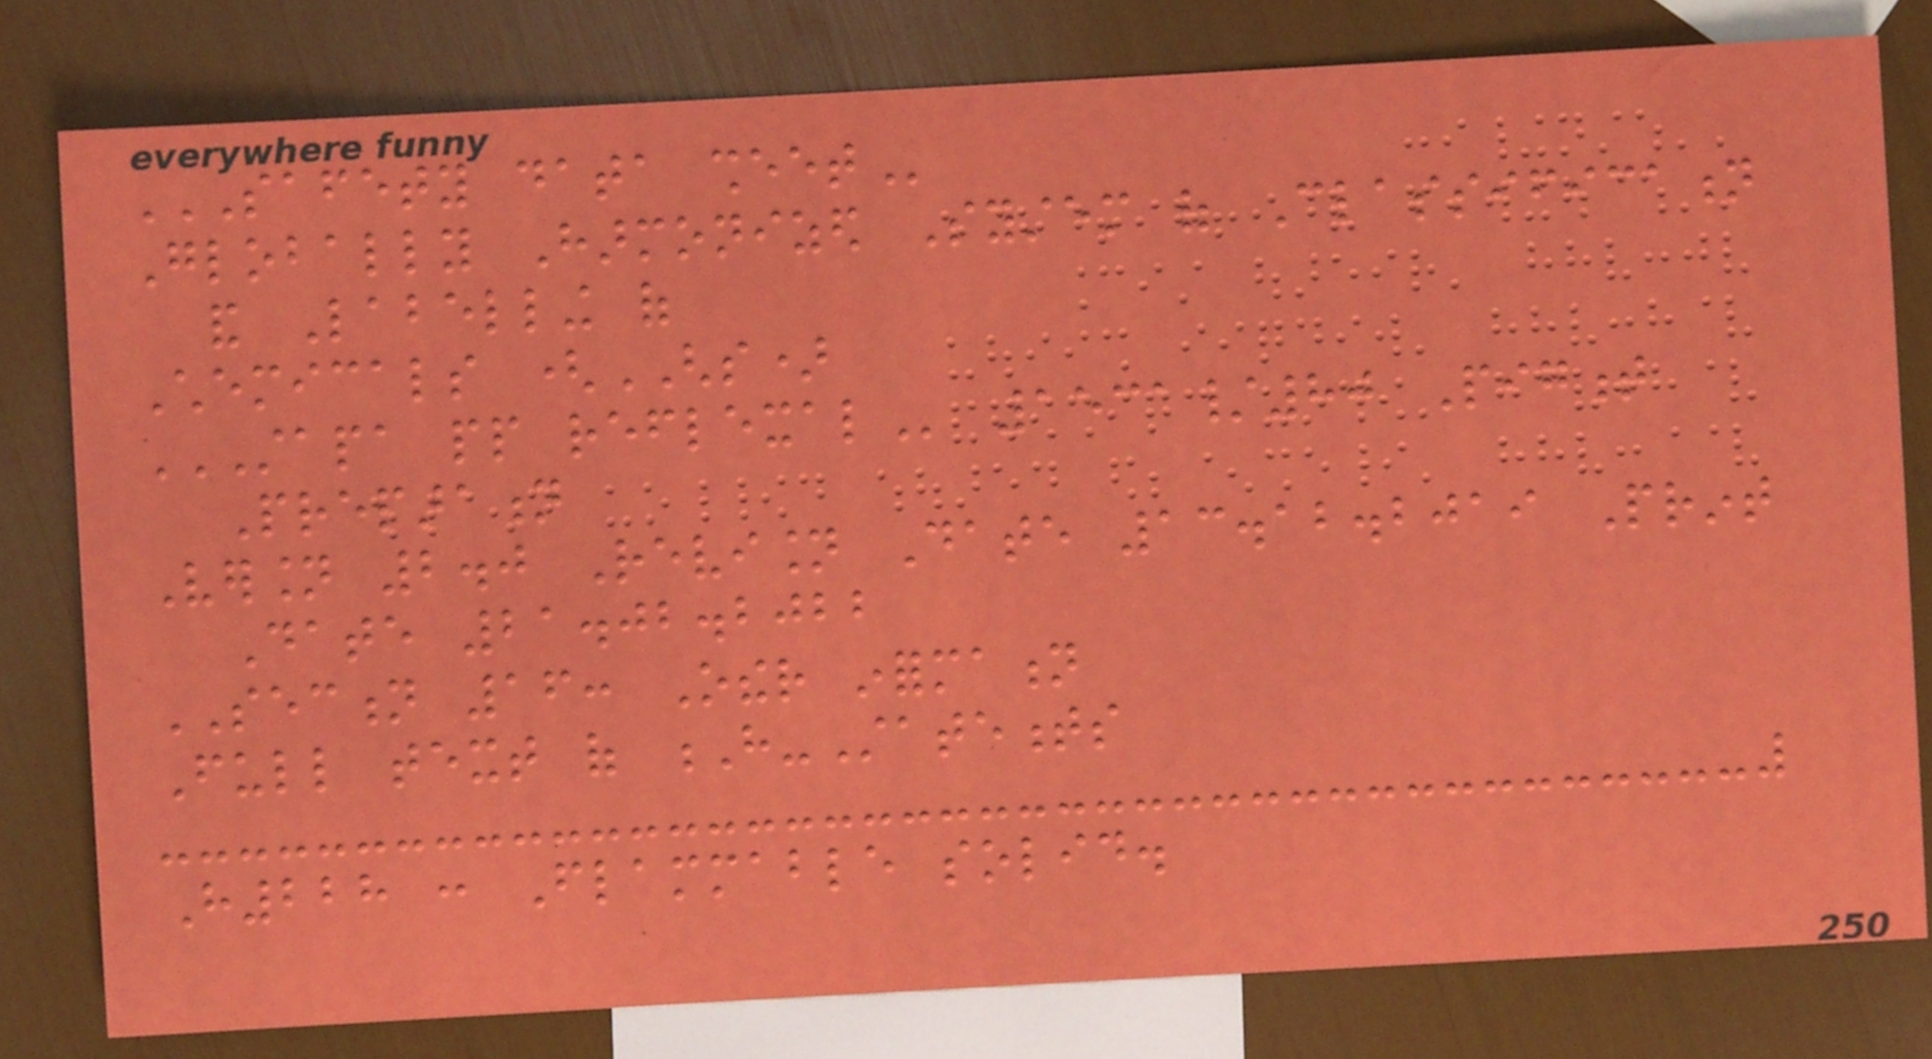SAFETY DATA SHEET
Globally Harmonized System of Classification
and Labelling of
Chemicals (GHS)
STAPA PP REFLEXAL 1531/80 Pigment
Preparation
Version 2.0 Revision Date 13.12.2019 Print
Date 21.02.2022
SECTION 16: Other information
Full text of H-Statements
H228 : Flammable solid.
